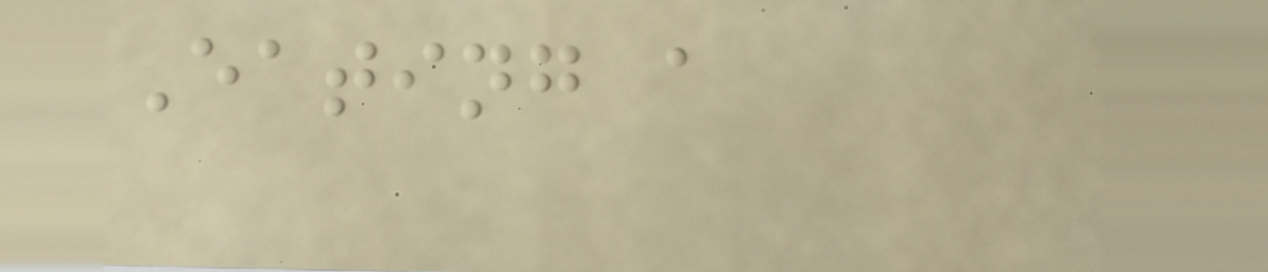Eating a
